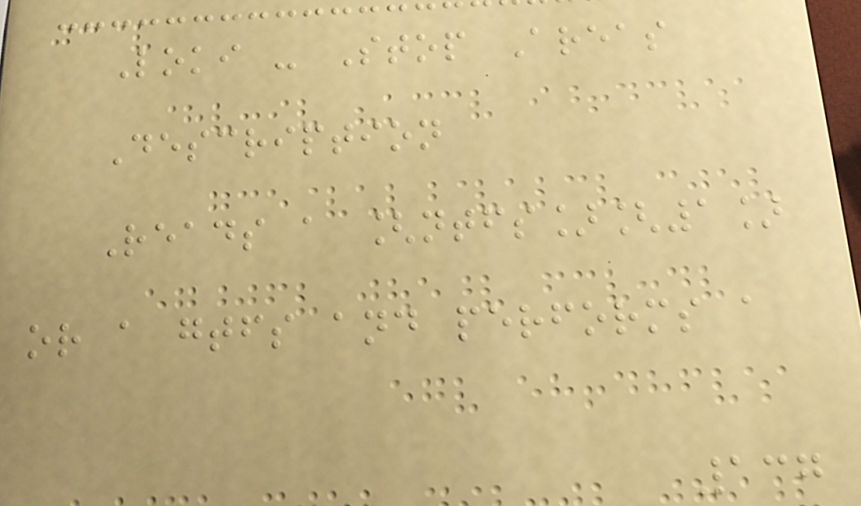Loki - Stop Areas
Description
Reads a [ntfs][1]
or a gtfs and performs a
137
